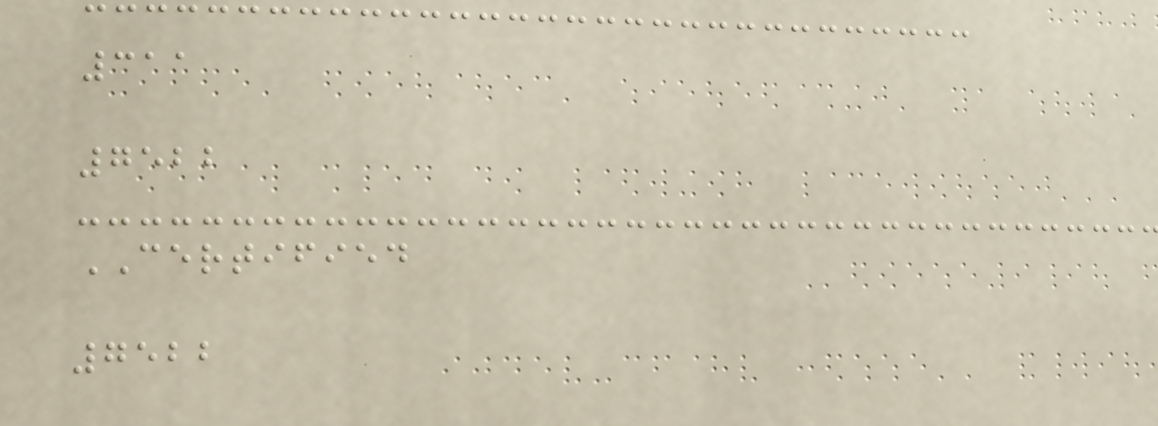311
7522
CERTIFIED
7522
